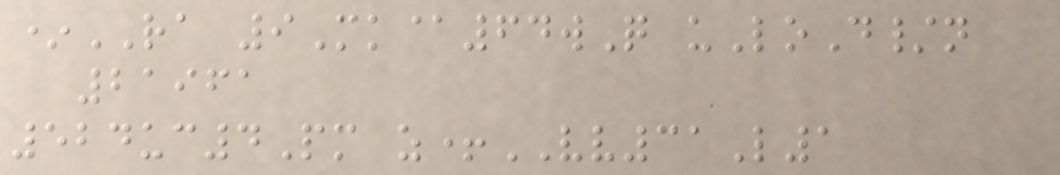*RA 9Mk@64wQ uLoD/n
21961
524uc4Pm z+VV31L1
